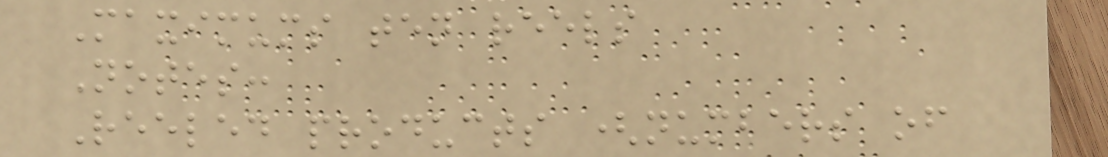Maximums ten reels
Notes:
Reeled products (numbers of
